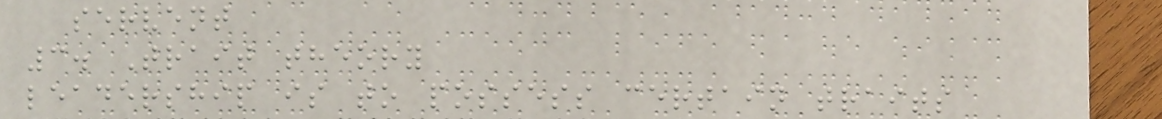servent
3. Trait theory
leadership is to possess certain traits
